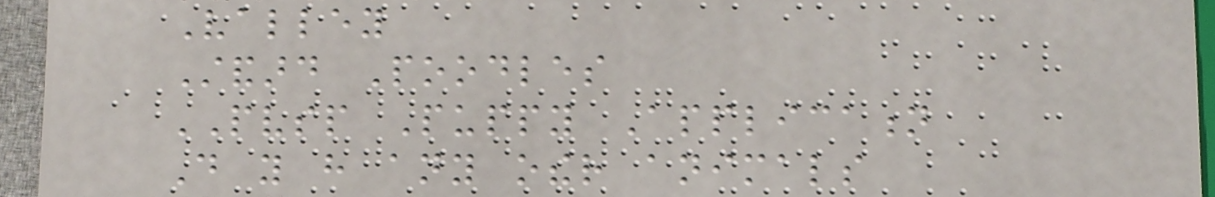Valley
Standard Poodles
PVSP Puppy Application
Do you have any other animals
